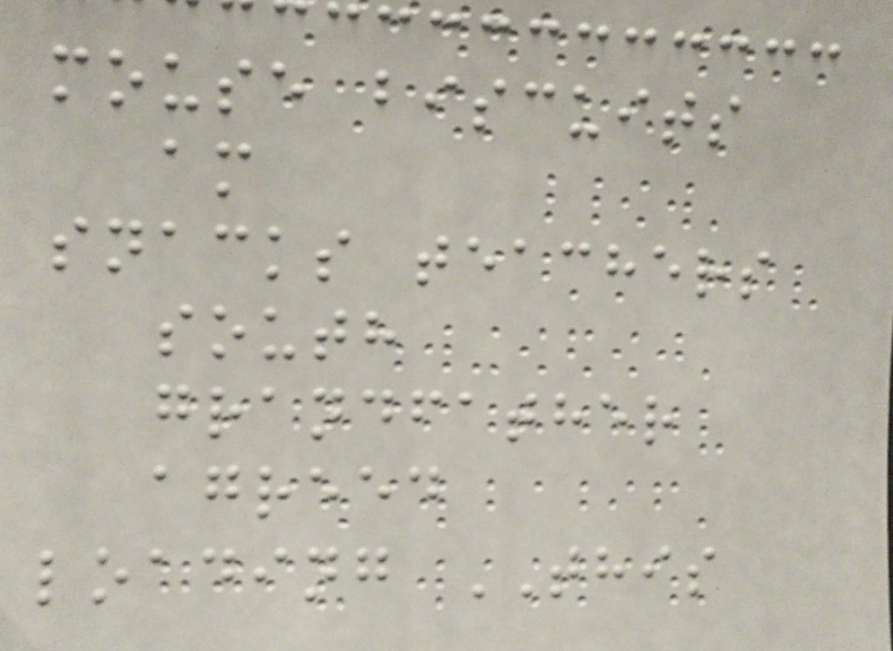mouse biscuits
am
snacks teachers
south
grandfather
agreed
loading THIS
